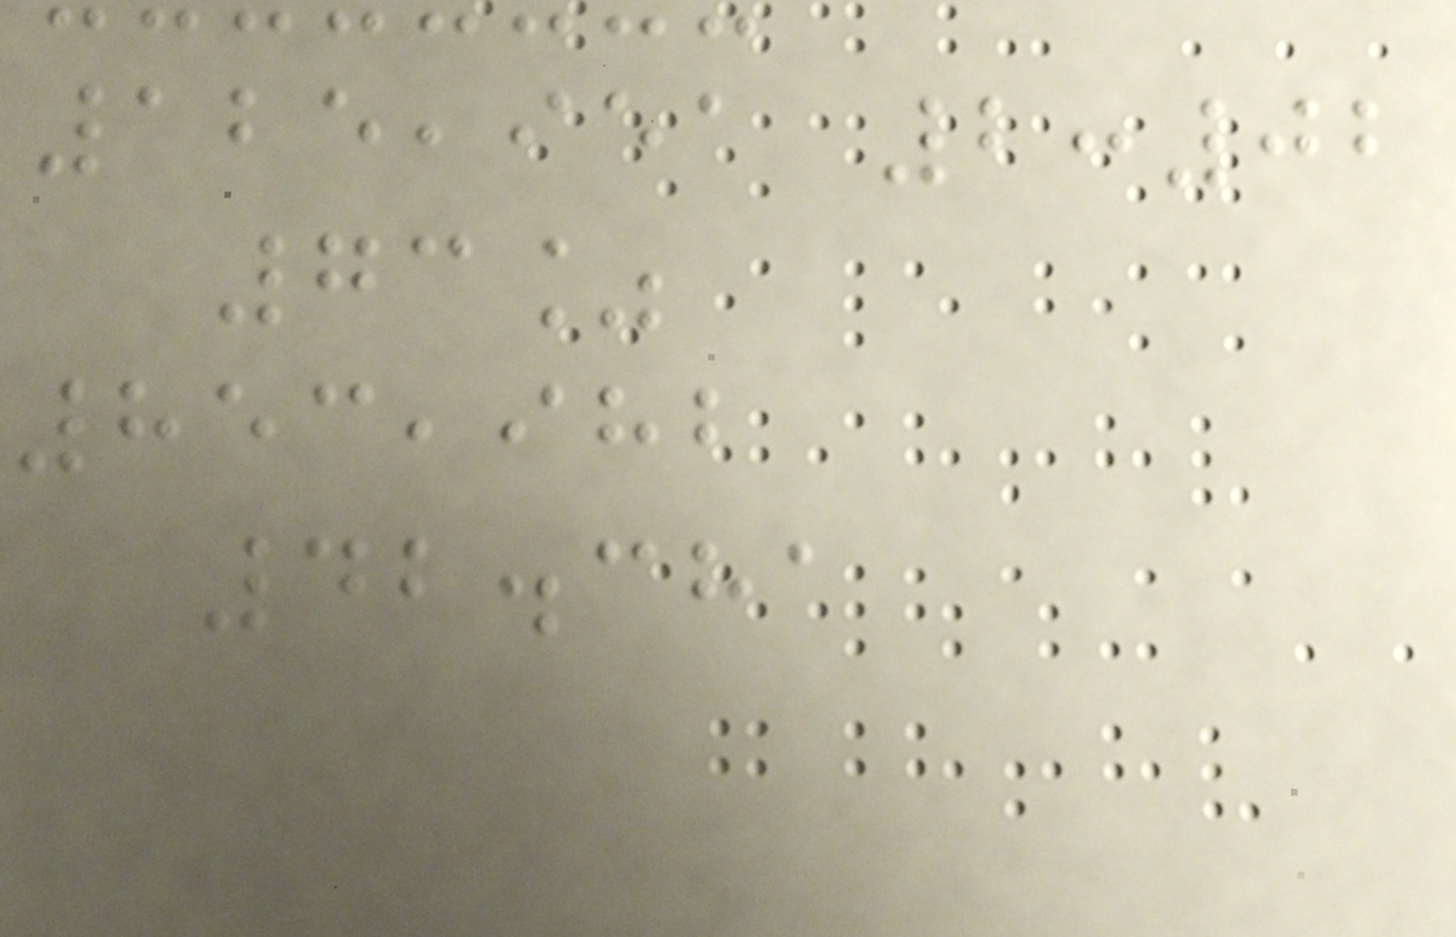125,951 2:02
73%
853,982
42.381
